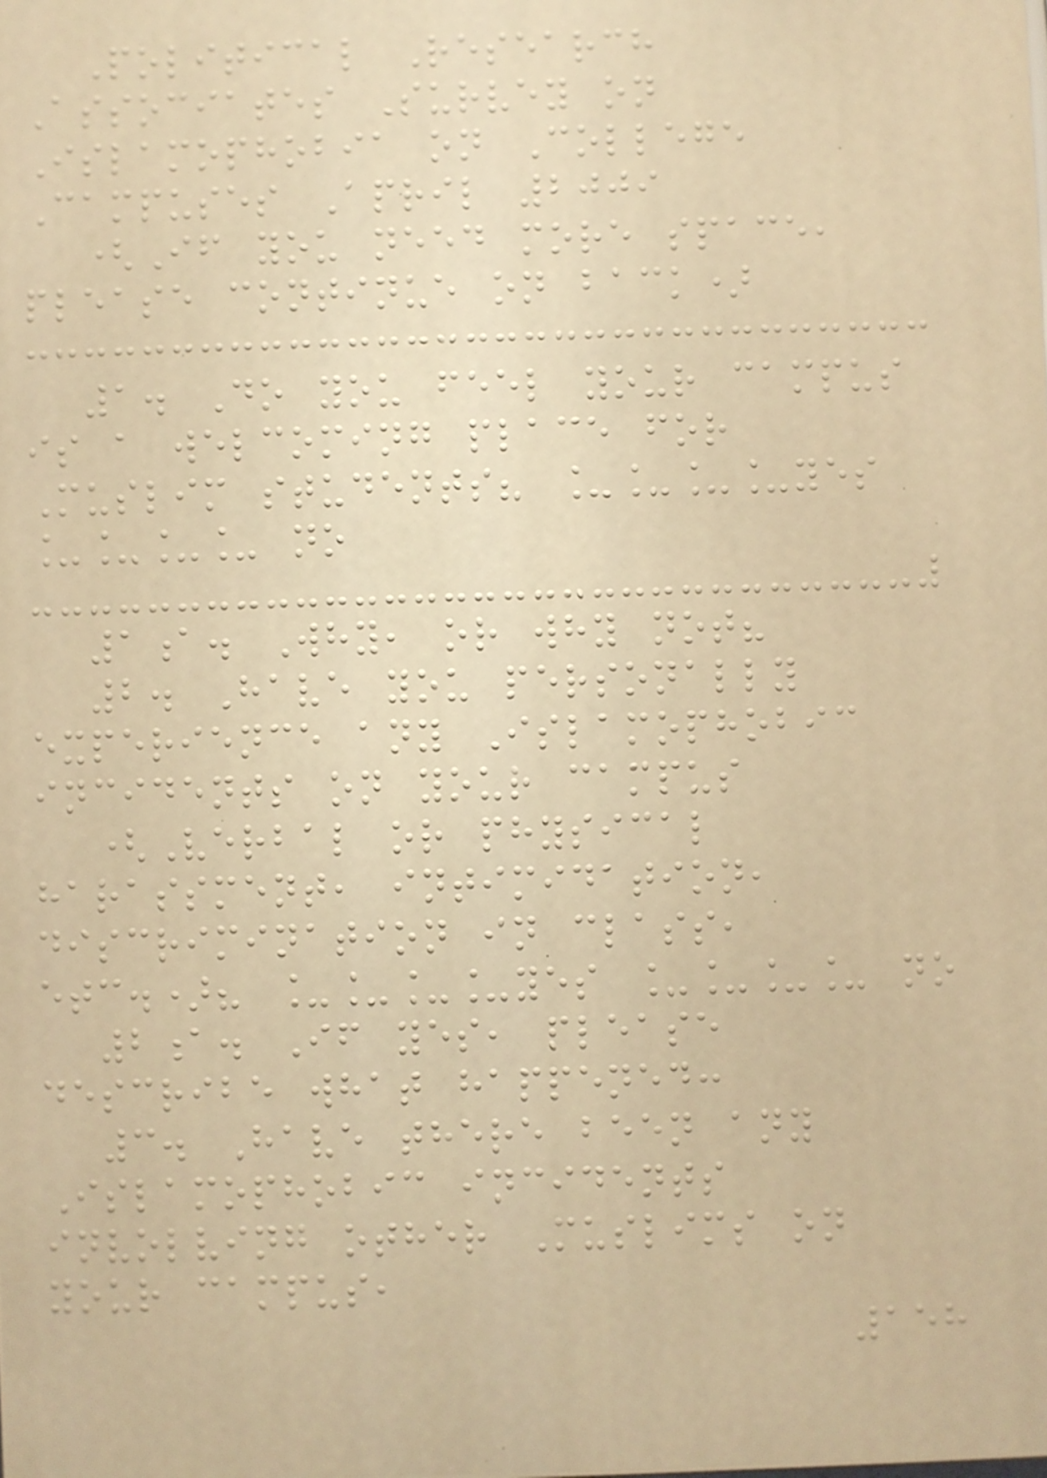Political Research
Associates Survey on
Islamophobia on College
Campuses April 2009
(If you need more space,
please continue on back)
1. Do you feel your campus
is a welcoming place for
Muslim students? ____yes
____ no
1a. Why, or why not?
2. Have you personally
experience any Islamophobic
incidents on your campus
(Verbal or physical
harassment, intimidation,
discrimination in class,
etc.)? ____yes ____ no
2a. If yes, please
describe what happened:
3. Have there been any
Islamophobic incidents
involving other Muslims on
your campus,
158
